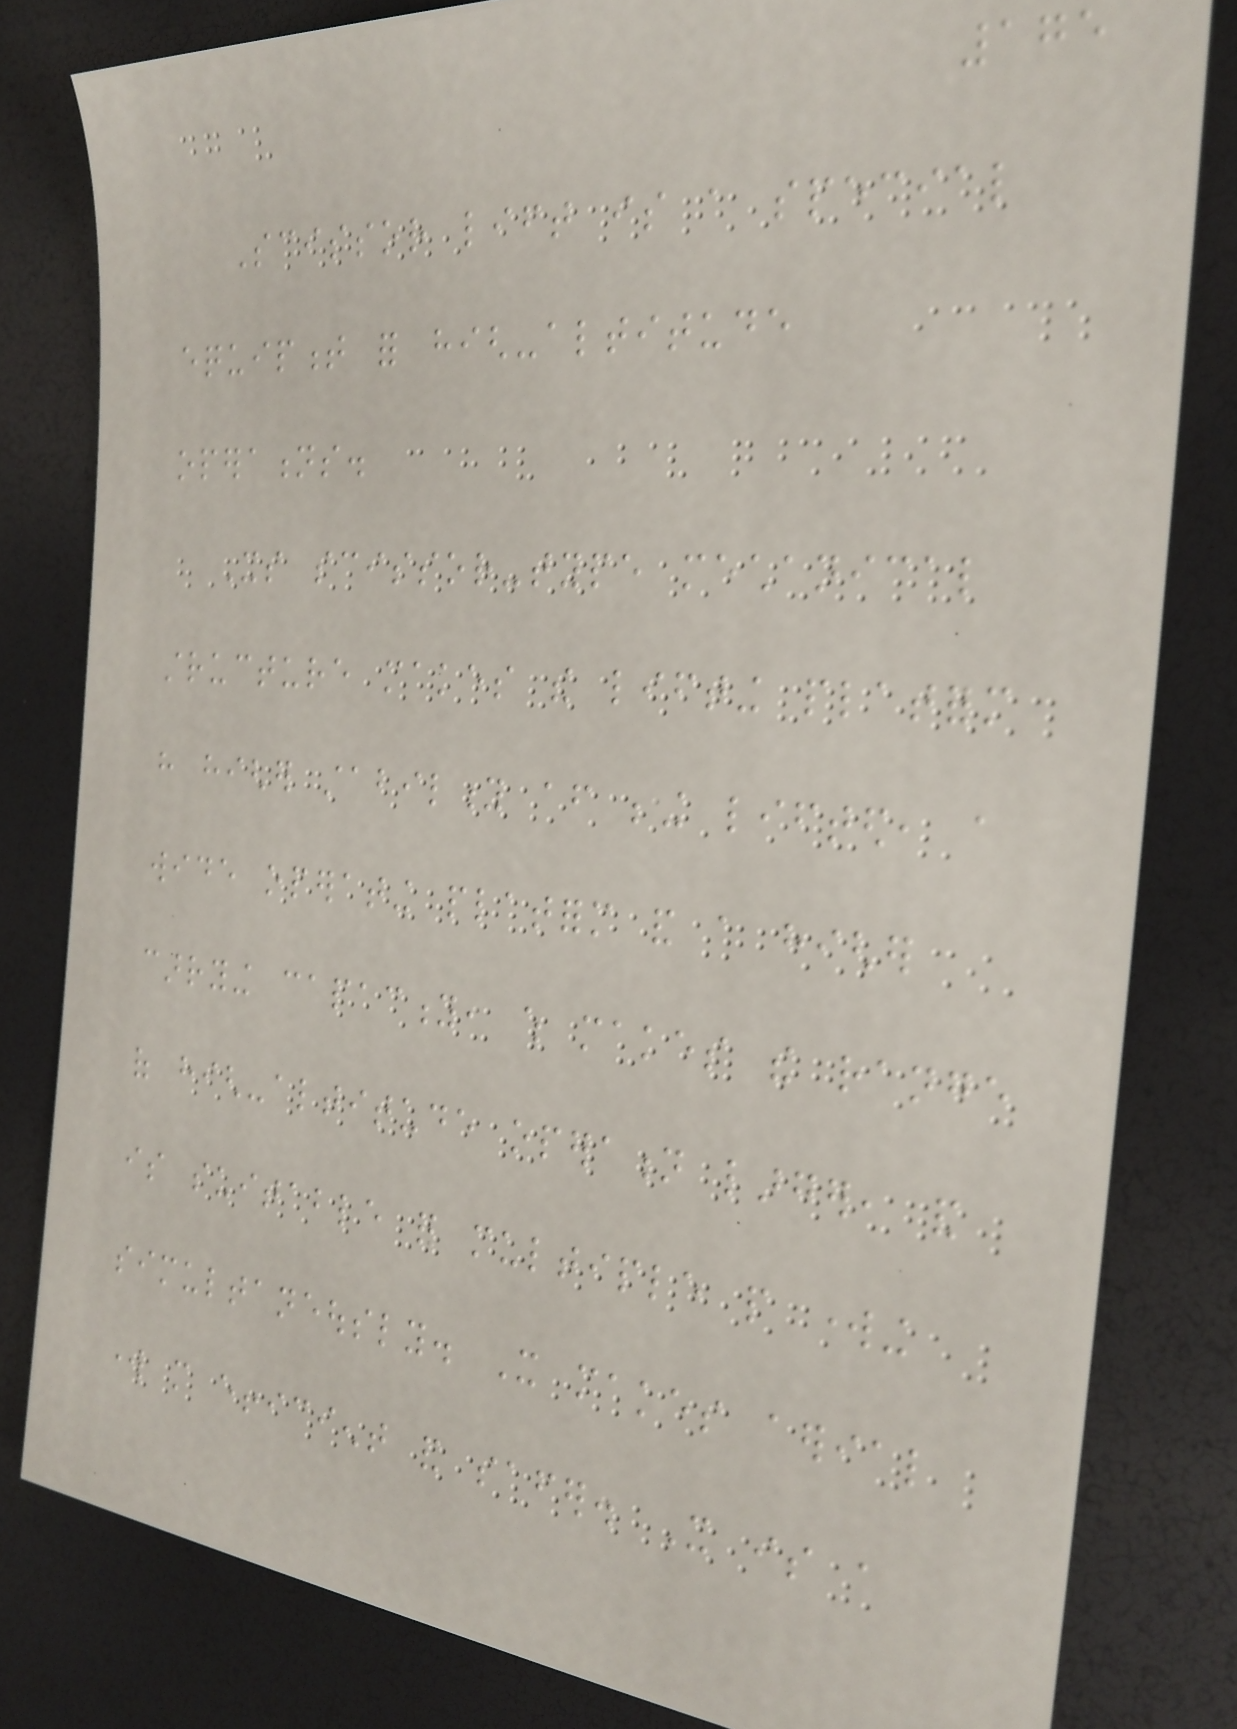175
Scissor lift is a special
equipment for high-altitude
operations.
Its scissor-type mechanical
structure makes the lifting platform
have higher stability after being lifted, a
wide operating platform and a higher
carrying capacity, which makes the range
of high-altitude operation larger, and
is suitable for multiple people working
simultaneously. It makes aerial
work more efficient and safer. It is a
